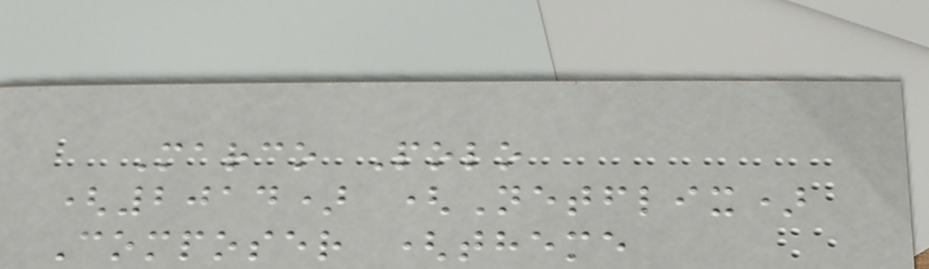Marco Polo
(2014) (Netflix)
Composer (theme
